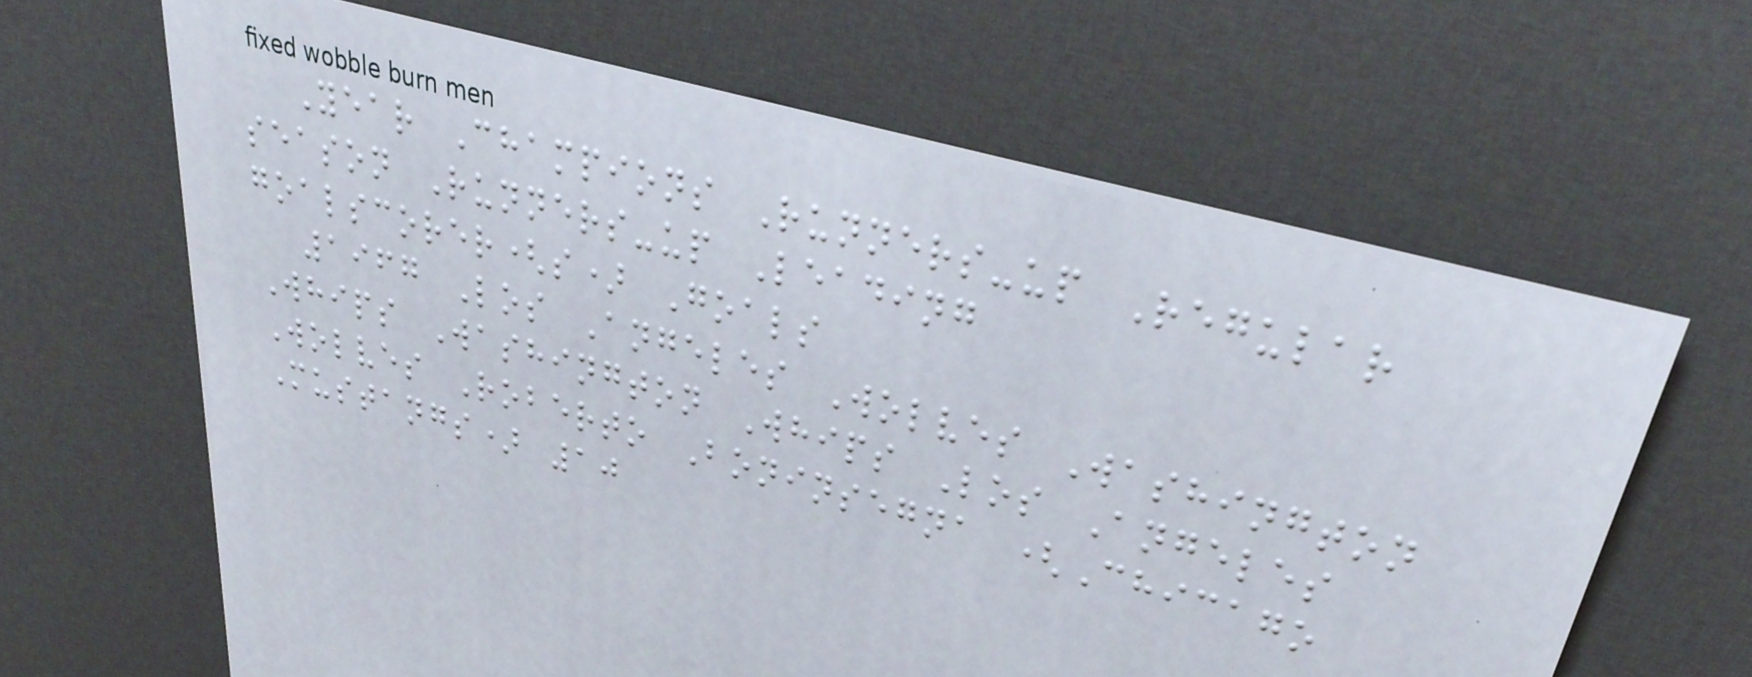Year Champions Runners-up Regular
season Runners-up Leading
goalscorer(s) Goals
1967 Los Angeles Wolves Washington
Whips Washington Whips Los Angeles
Wolves Roberto Boninsegna (Chicago
Mustangs) 10
